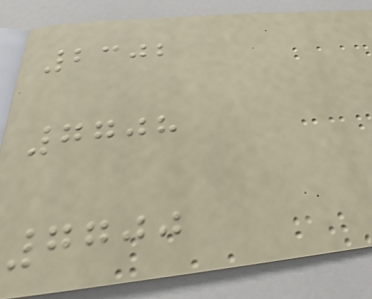2302
7708
7700
